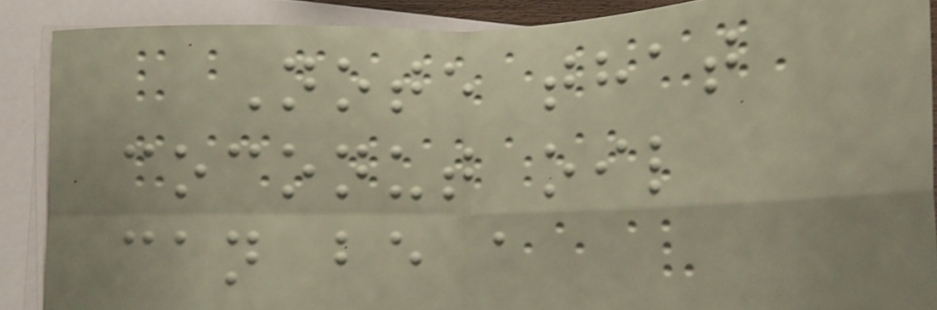Note that
coconut oil
can be a
